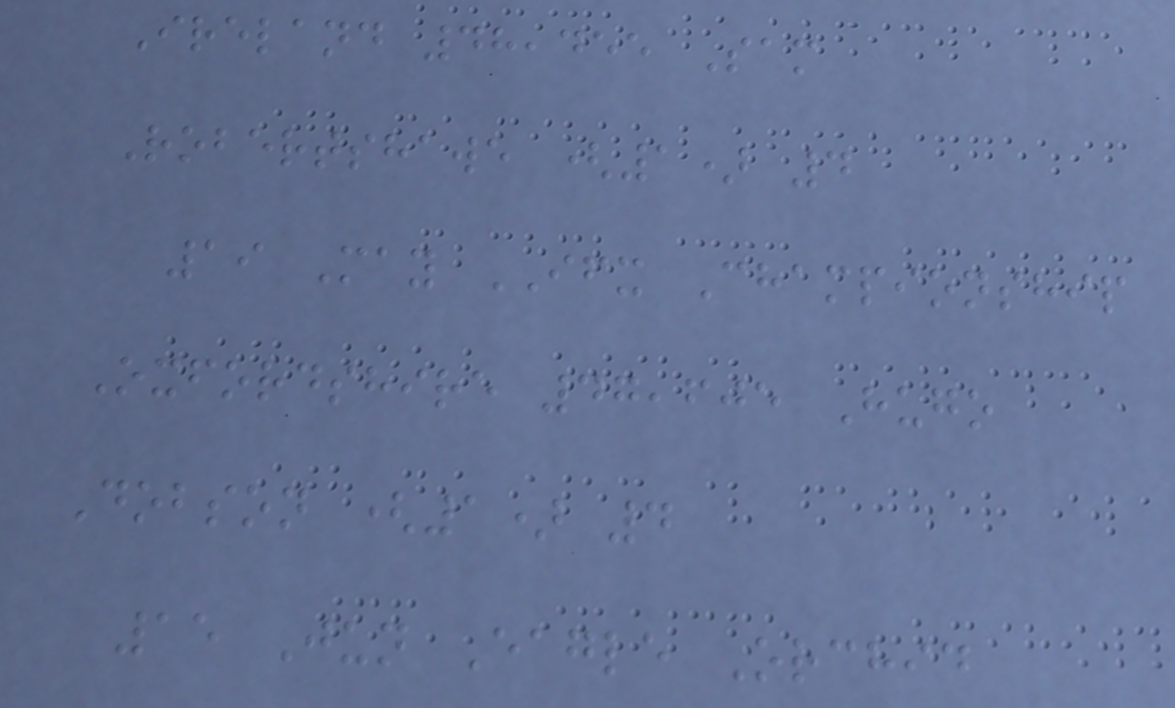Ireland 48,455 Sam
Robertshawe (1) 4
19 May IFX Championship
Oxfordshire 47,605 Hugo
Dobson (1) 4
15 Jun Eagle Orchid
